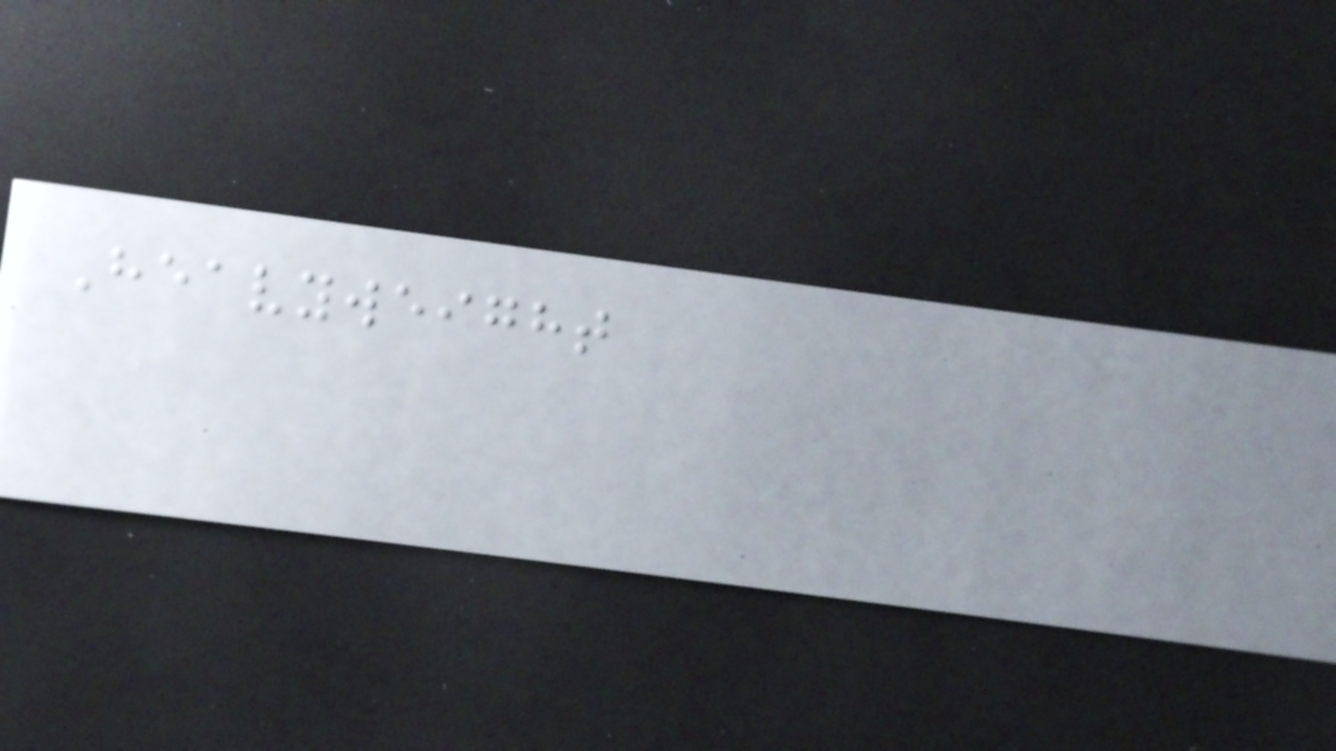Heavyweight
